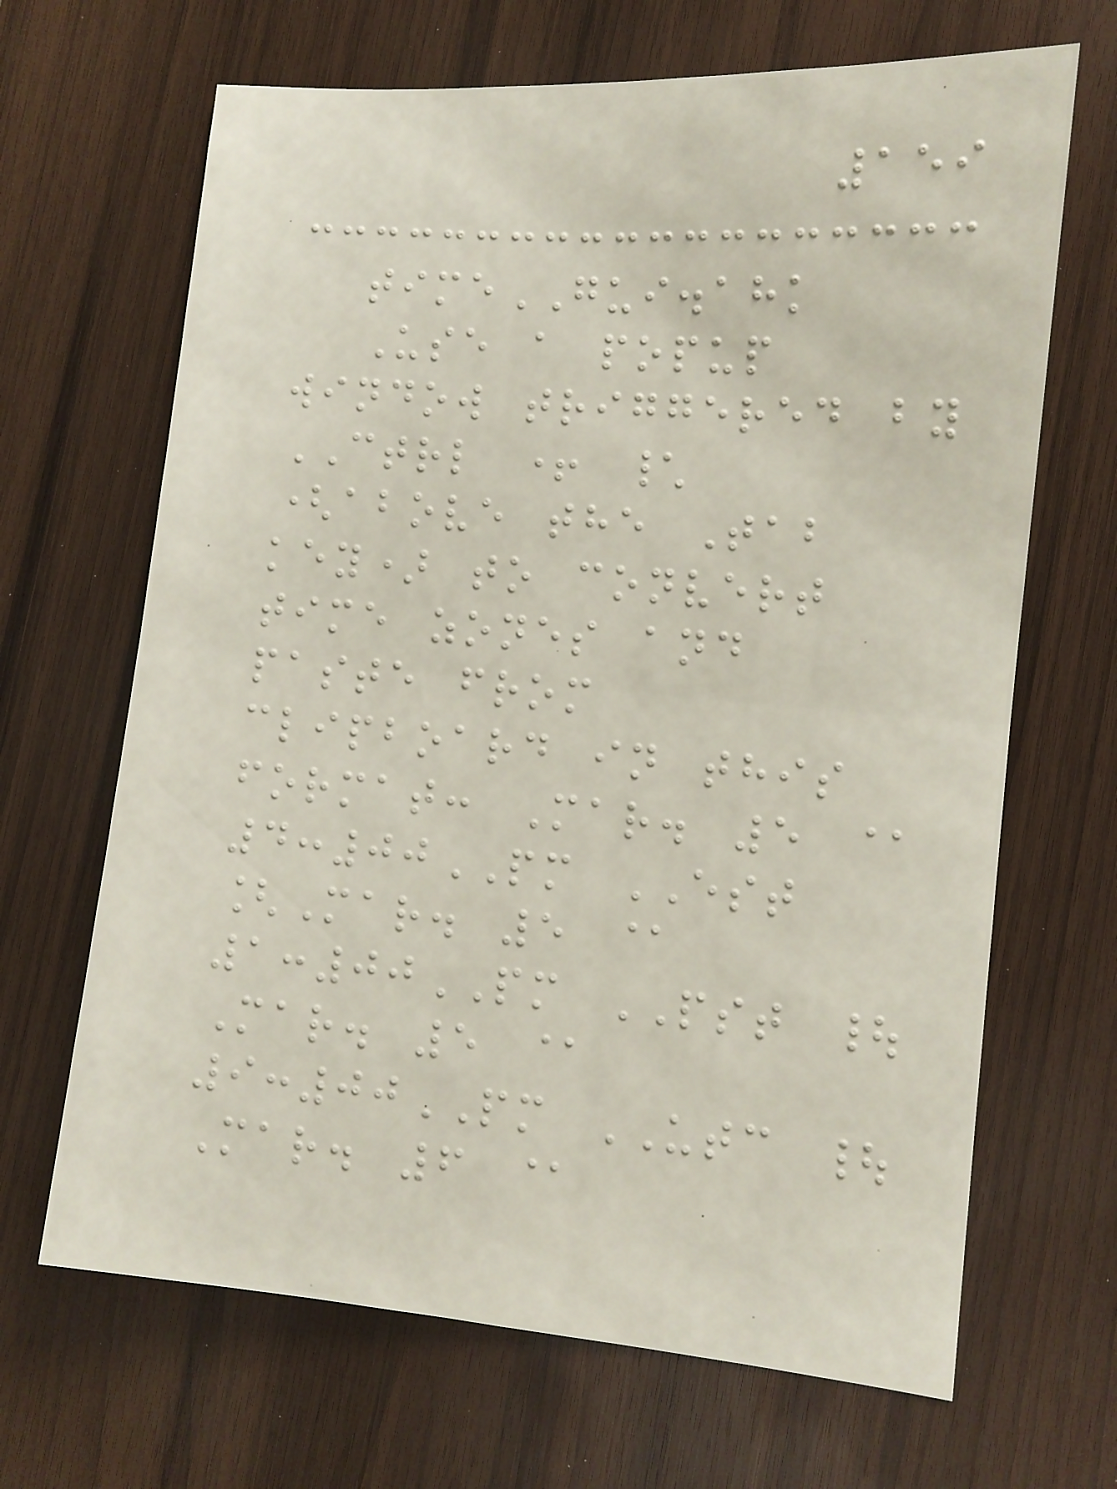159
timeGUI.ahk
Use a popup
window triggered by
CTRL + \
(above the Tab
key) to convert
time zones and
paste from
clipboard in this
format: Mar. 5 @
4:00PM EST
[Mar. 5 @
1:00PM PST |
Mar. 5 @
9:00PM UTC |
Mar. 6 @
